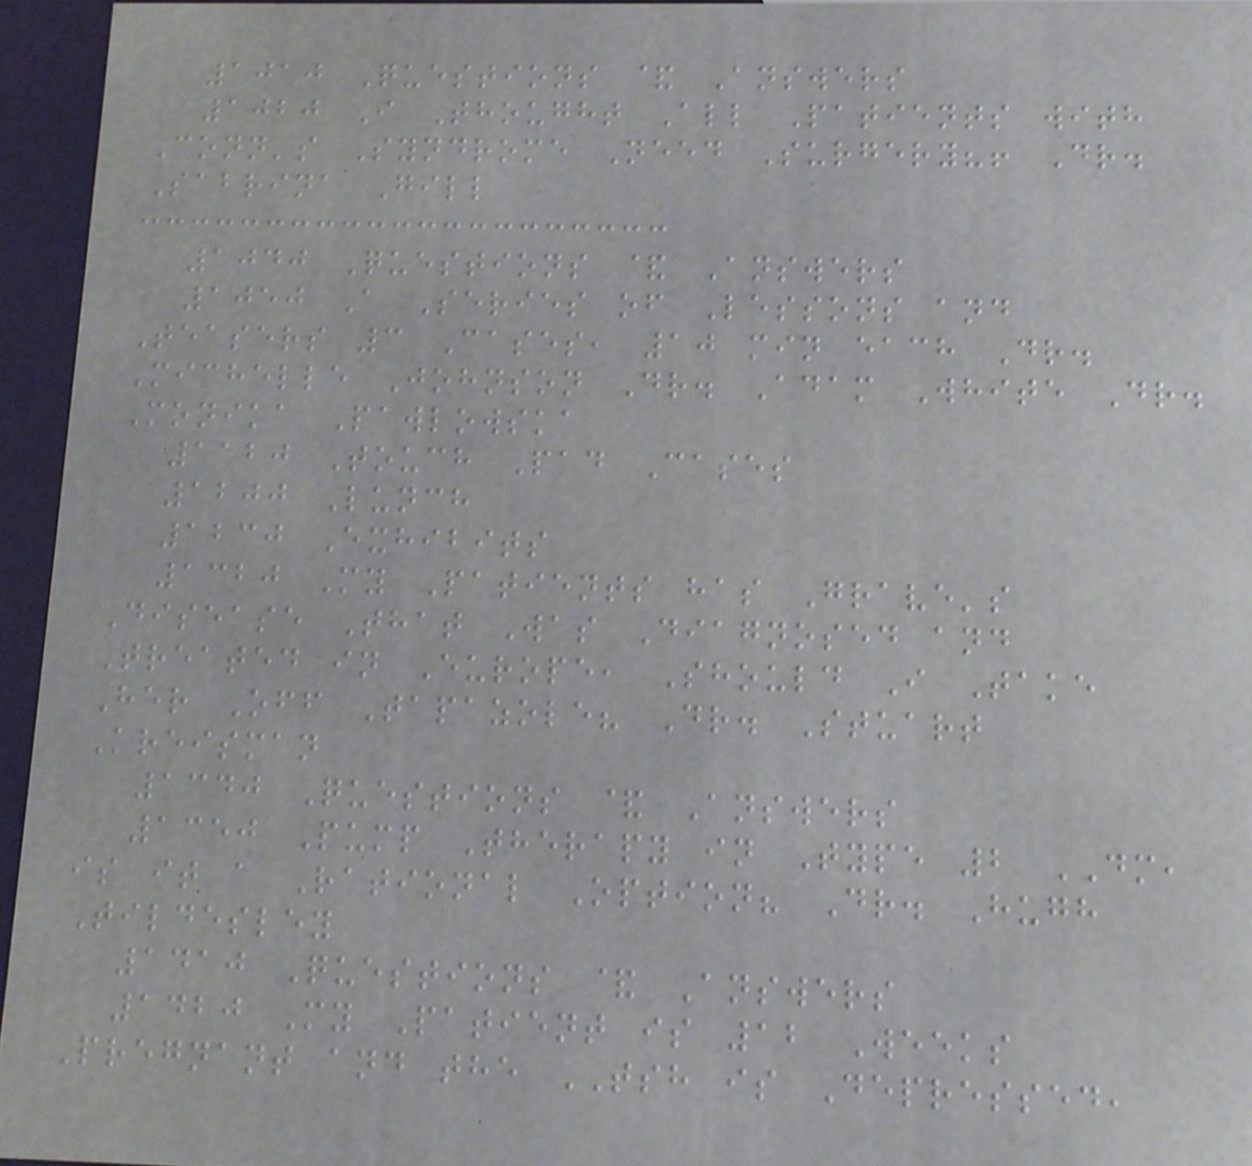1010 Questions & Answers
1020 I Thought All Patients with
Conn's Syndrome Need Surgery?! Dr.
Sabrina Gill
1040 Questions & Answers
1050 A Series of Lessons and
Teasers 3 Cases, 10 min each Dr.
Michelle Johnson Dr. Adam White Dr.
Monika Pawlowska
1120 Touch Pad Cases
1200 Lunch
1230 Exhibits
1320 My Patients has Grave's
Disease That Was Diagnosed and
Treated in Europe, Should I Take
Her Off Tapazole? Dr. Stuart
Kreisman
1340 Questions & Answers
1350 Pump Therapy in Type 2 DM,
is it a Rational Option? Dr. Hugh
Tildesley
1410 Questions & Answers
1420 My Patient is 12 Weeks
Pregnant and the TSH is Depressed,
